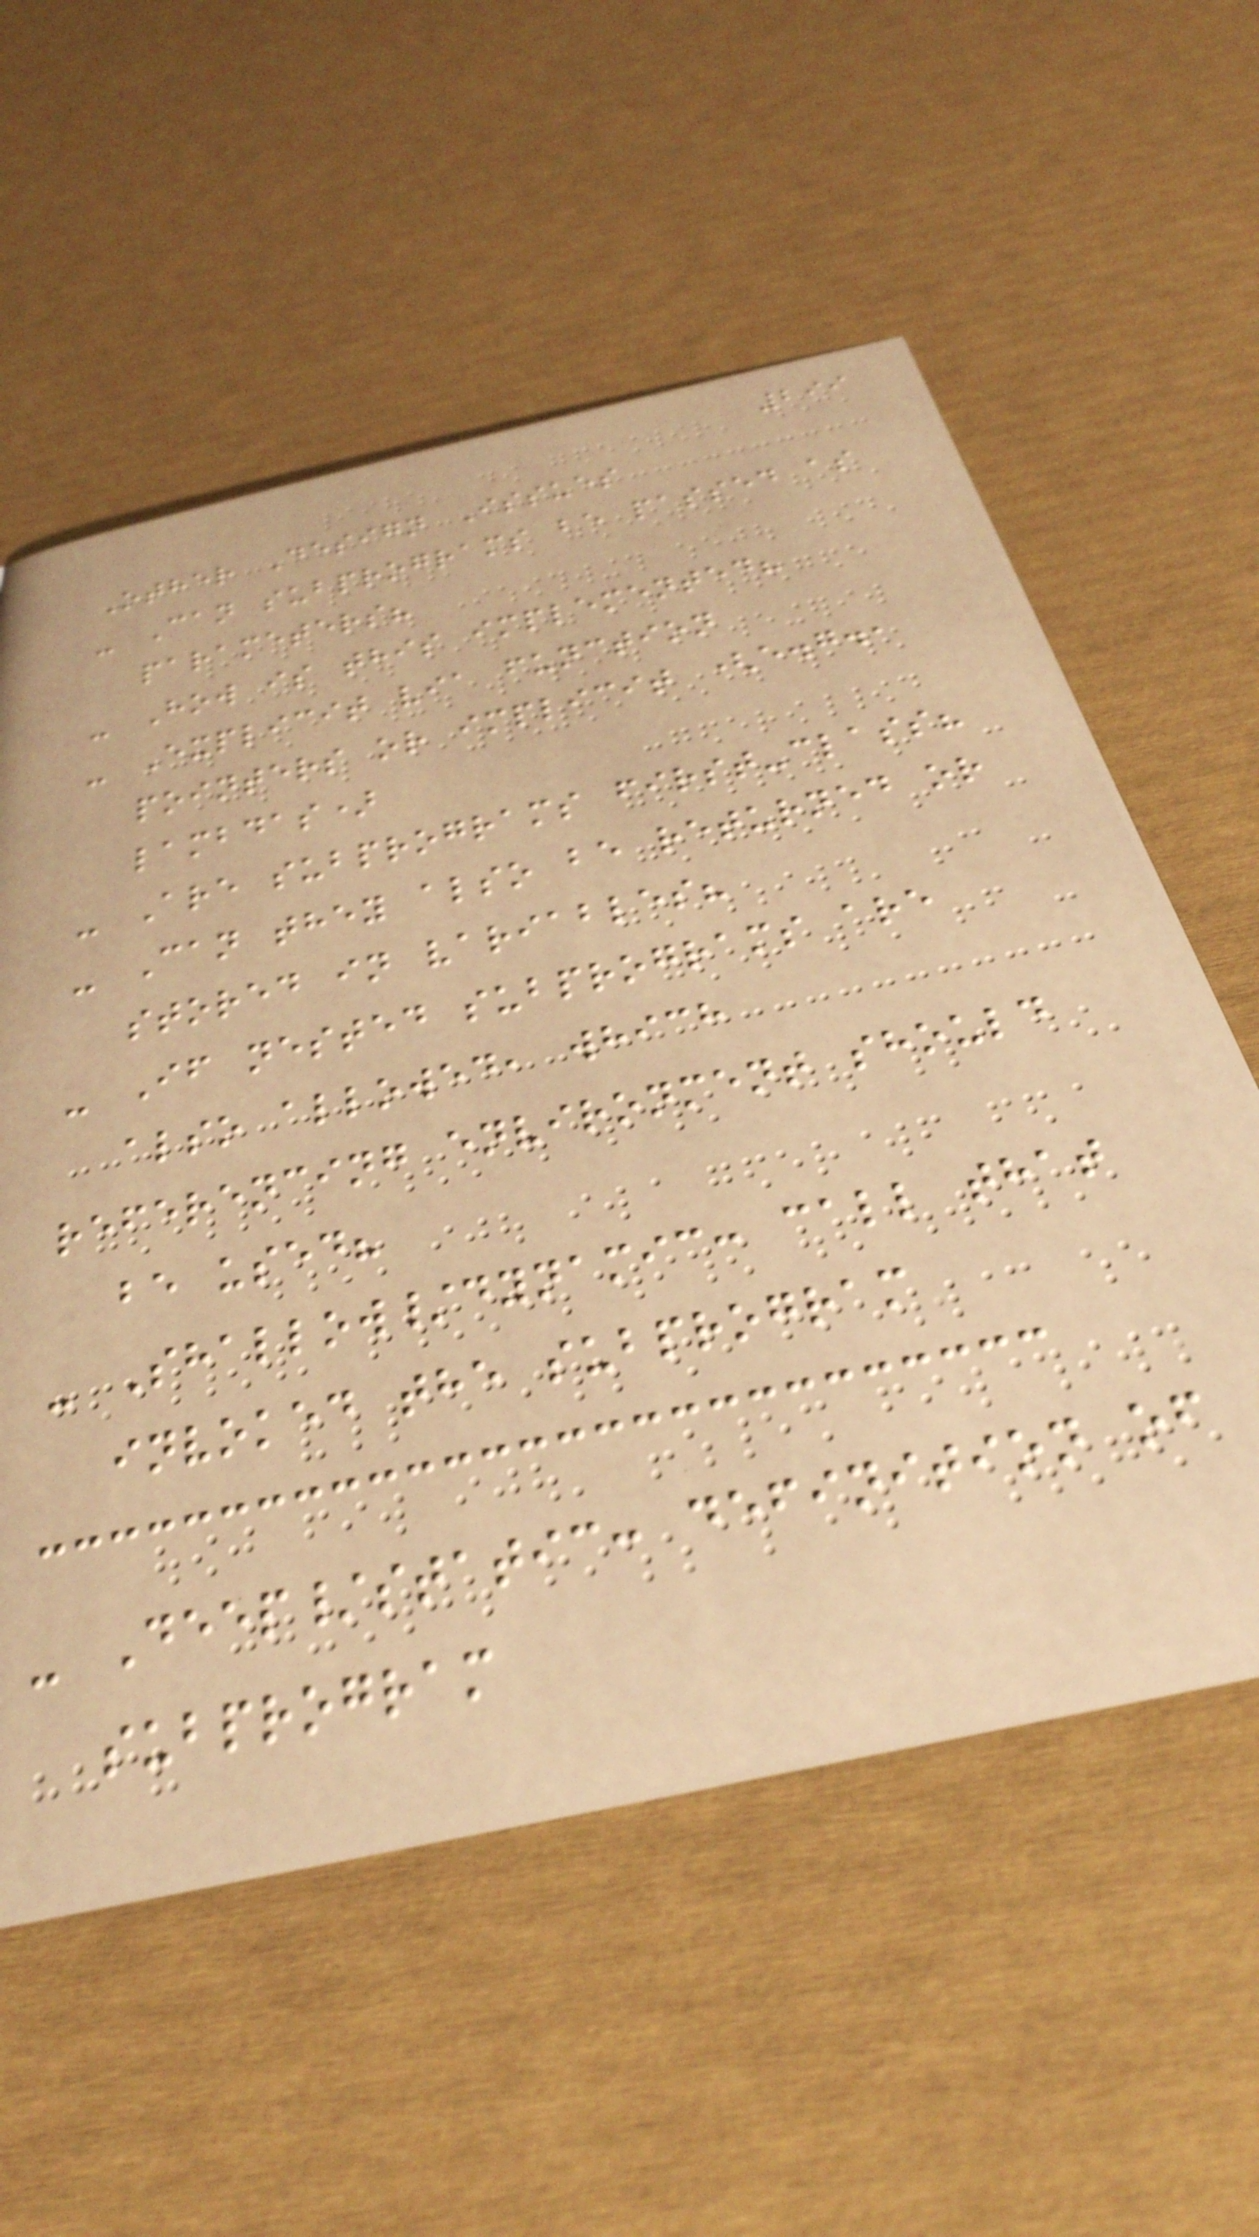299
Other Design Issues
- Can subprograms be passed as
parameters?
- How is this implemented?
- Explicit via function
pointers or implicit (e.g.,
lambdas)
- Are subprograms first-class?
- Can they also be returned or
stored in variables?
- If nested subprograms are
also allowed, which
referencing environment should
be used?
- Shallow/dynamic: call that
invoked the subprogram
- Deep/static: definition of
subprogram
